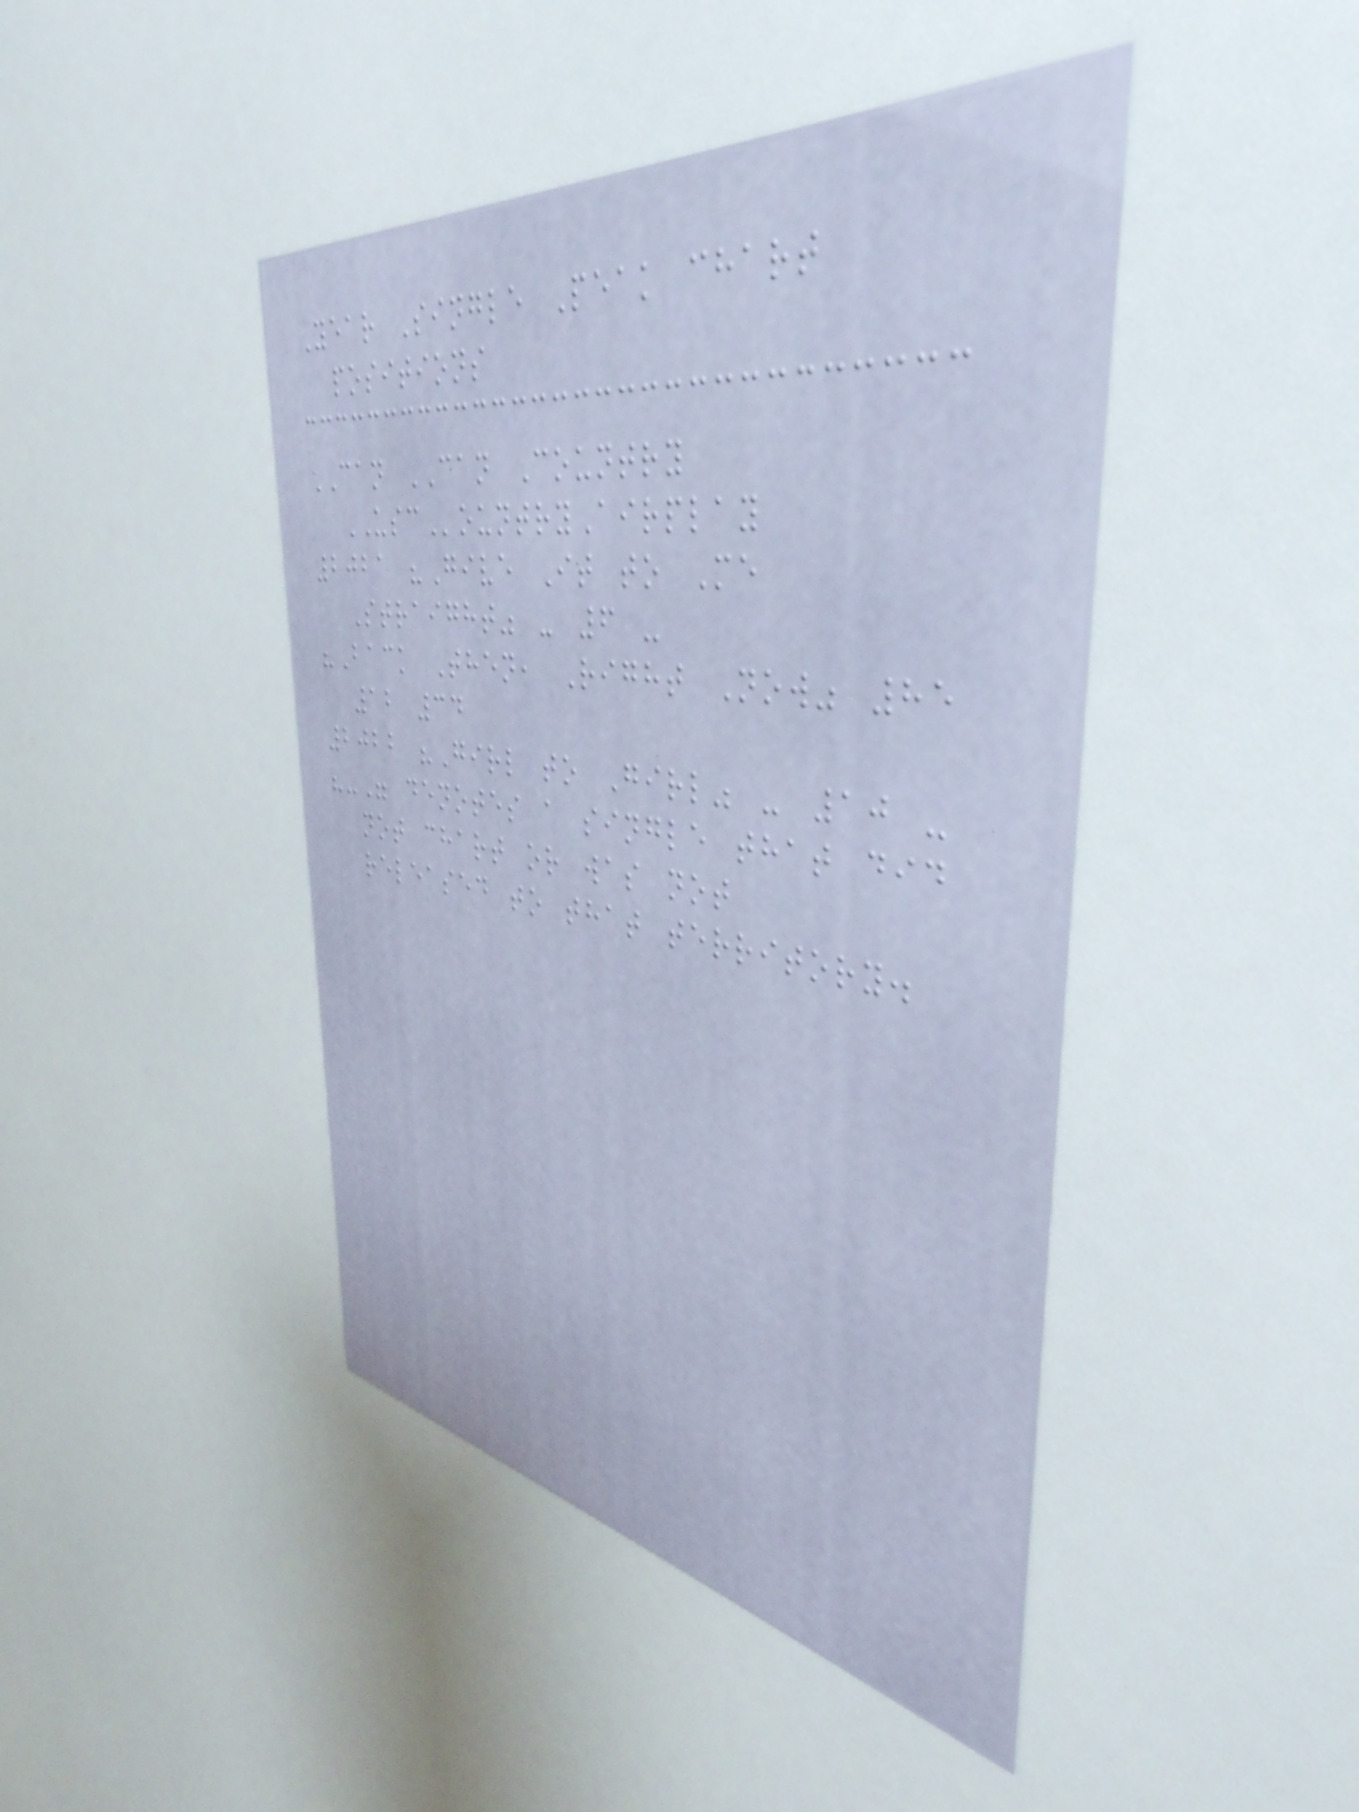Year Single Peak chart
positions
CAN CAN Country
USCountryAirplay
2021 "Give It to Me
Straight" - 6 -
"Back Then, Right Now" 85
12 34
2022 "Girl to Girl" - 10 -
"-" denotes a single that did
not chart or was not
released to that territory.
